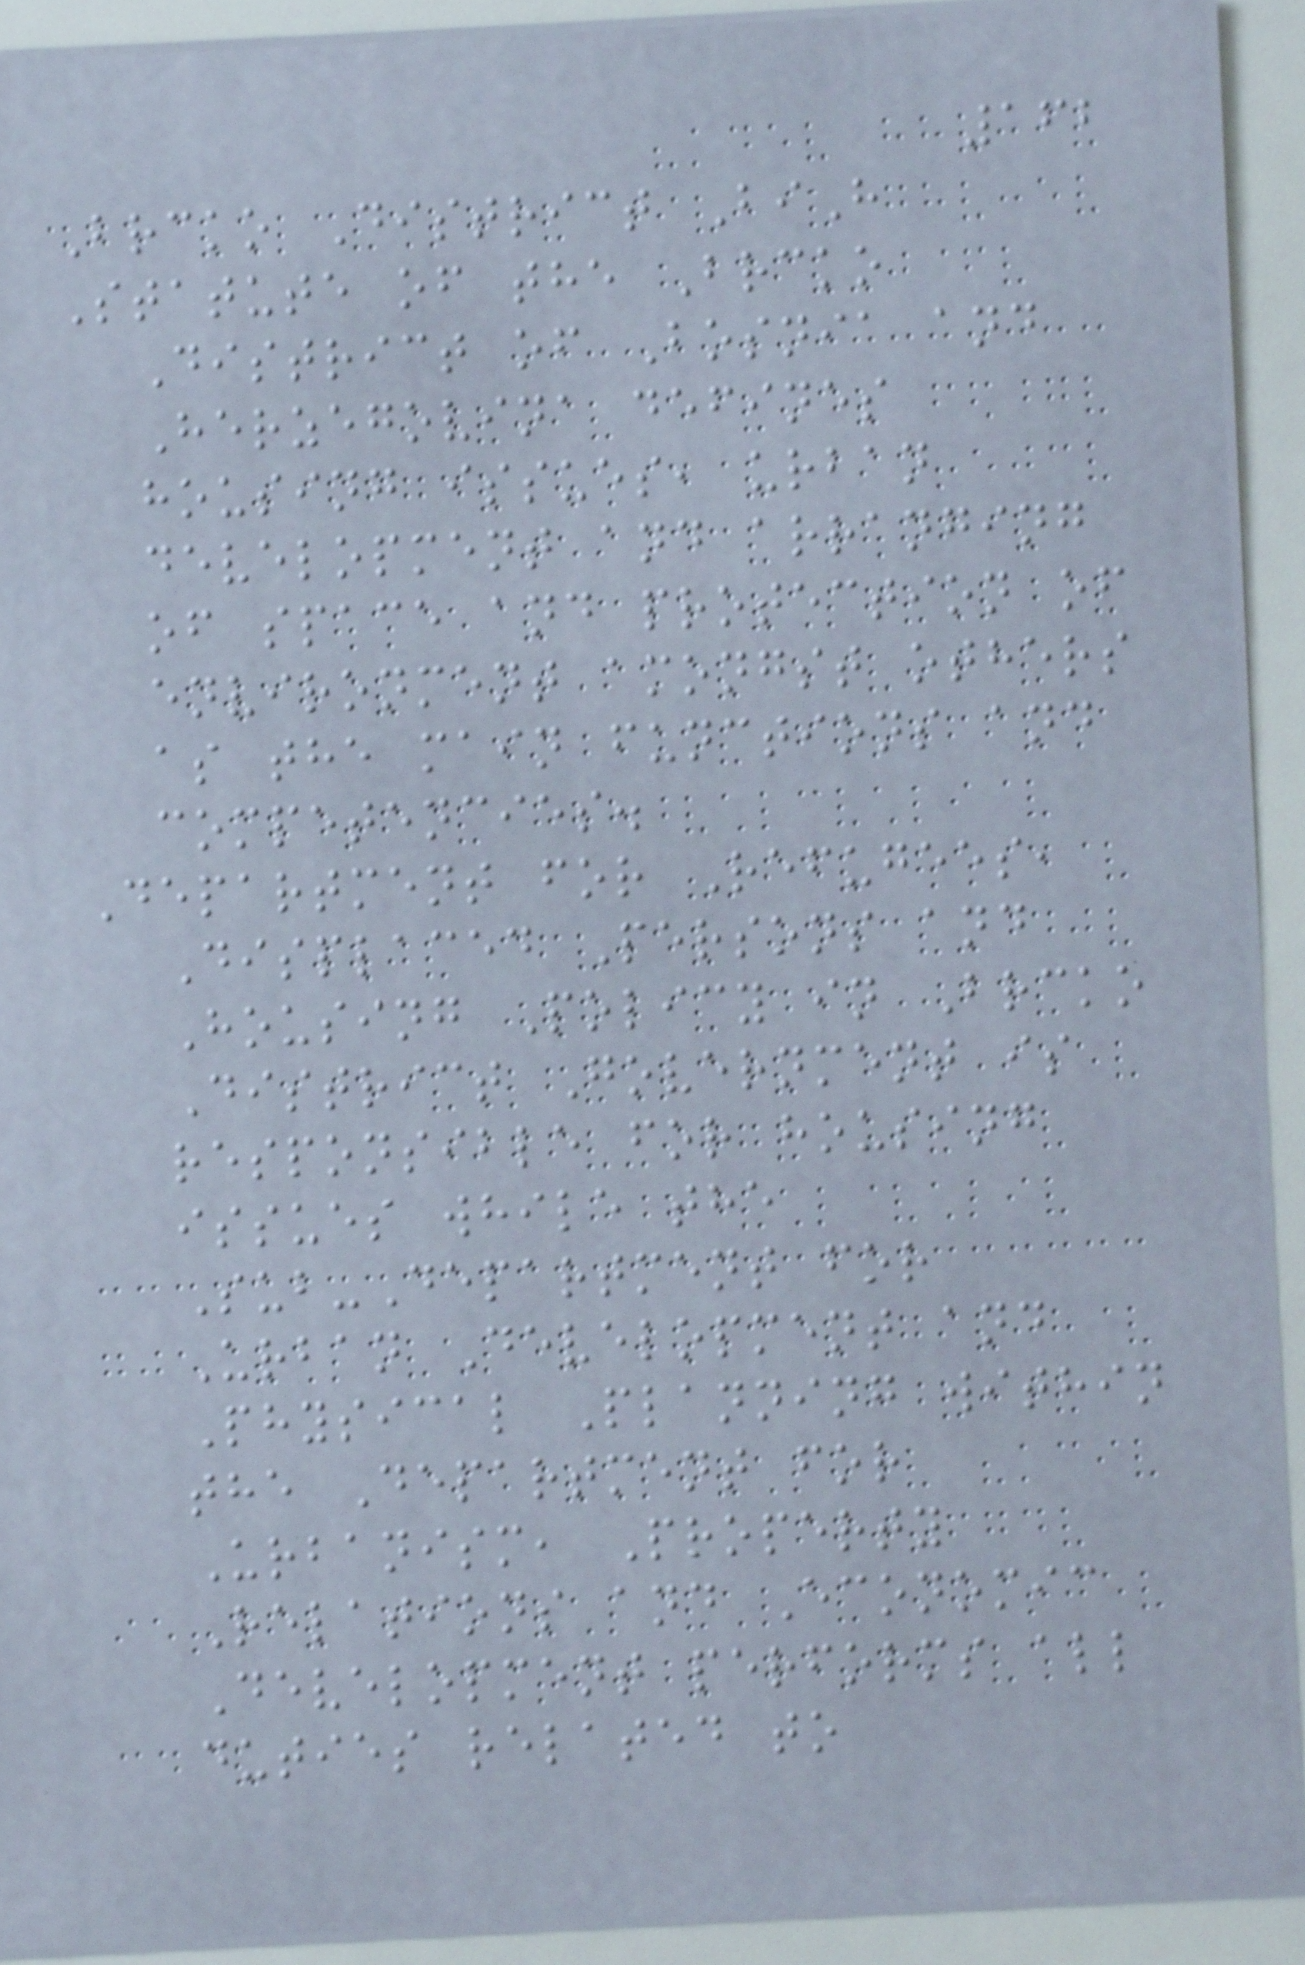162
Brcko District BiH
Statute of the Brcko
District of Bosnia and
Herzegovina defines
housing issues, urban
development and arranging
of space and protection of
environment amongst others
as the main functions and
competencies.
Department for Refugees,
Displaced Persons and
Housing Policy in Brcko
District Government is
responsible for housing
issues while the
Sub-Department for
Urban Development and
Physical Planning within
the Department for
Urbanism, Property
Relations and Economic
Development performs all
duties related to
